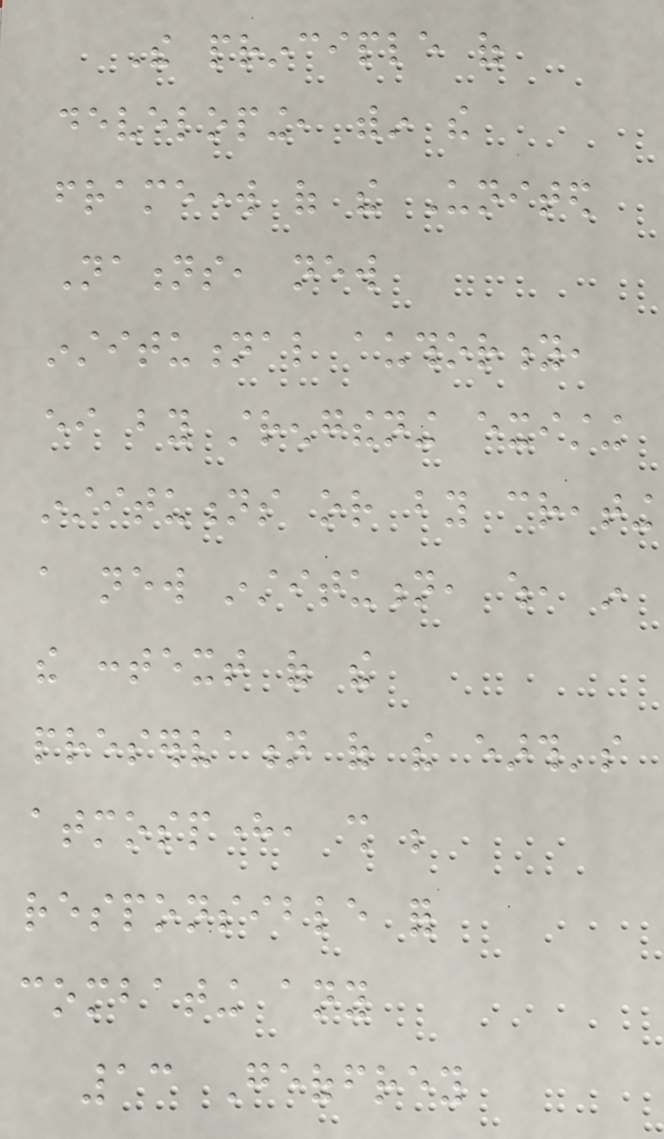The principle of
developing, within the
framework of the United
Nations, new
institutional authority,
either by strengthening existing
institutions or by creating
a new institution, which, in
the context of the
preservation of the earth's
atmosphere, shall be
responsible for
combating any
13 Geoffrey
